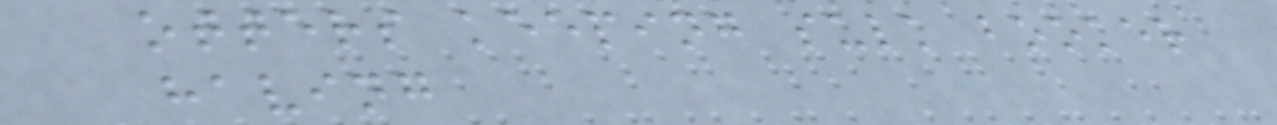otters keeping sulk booker
having
